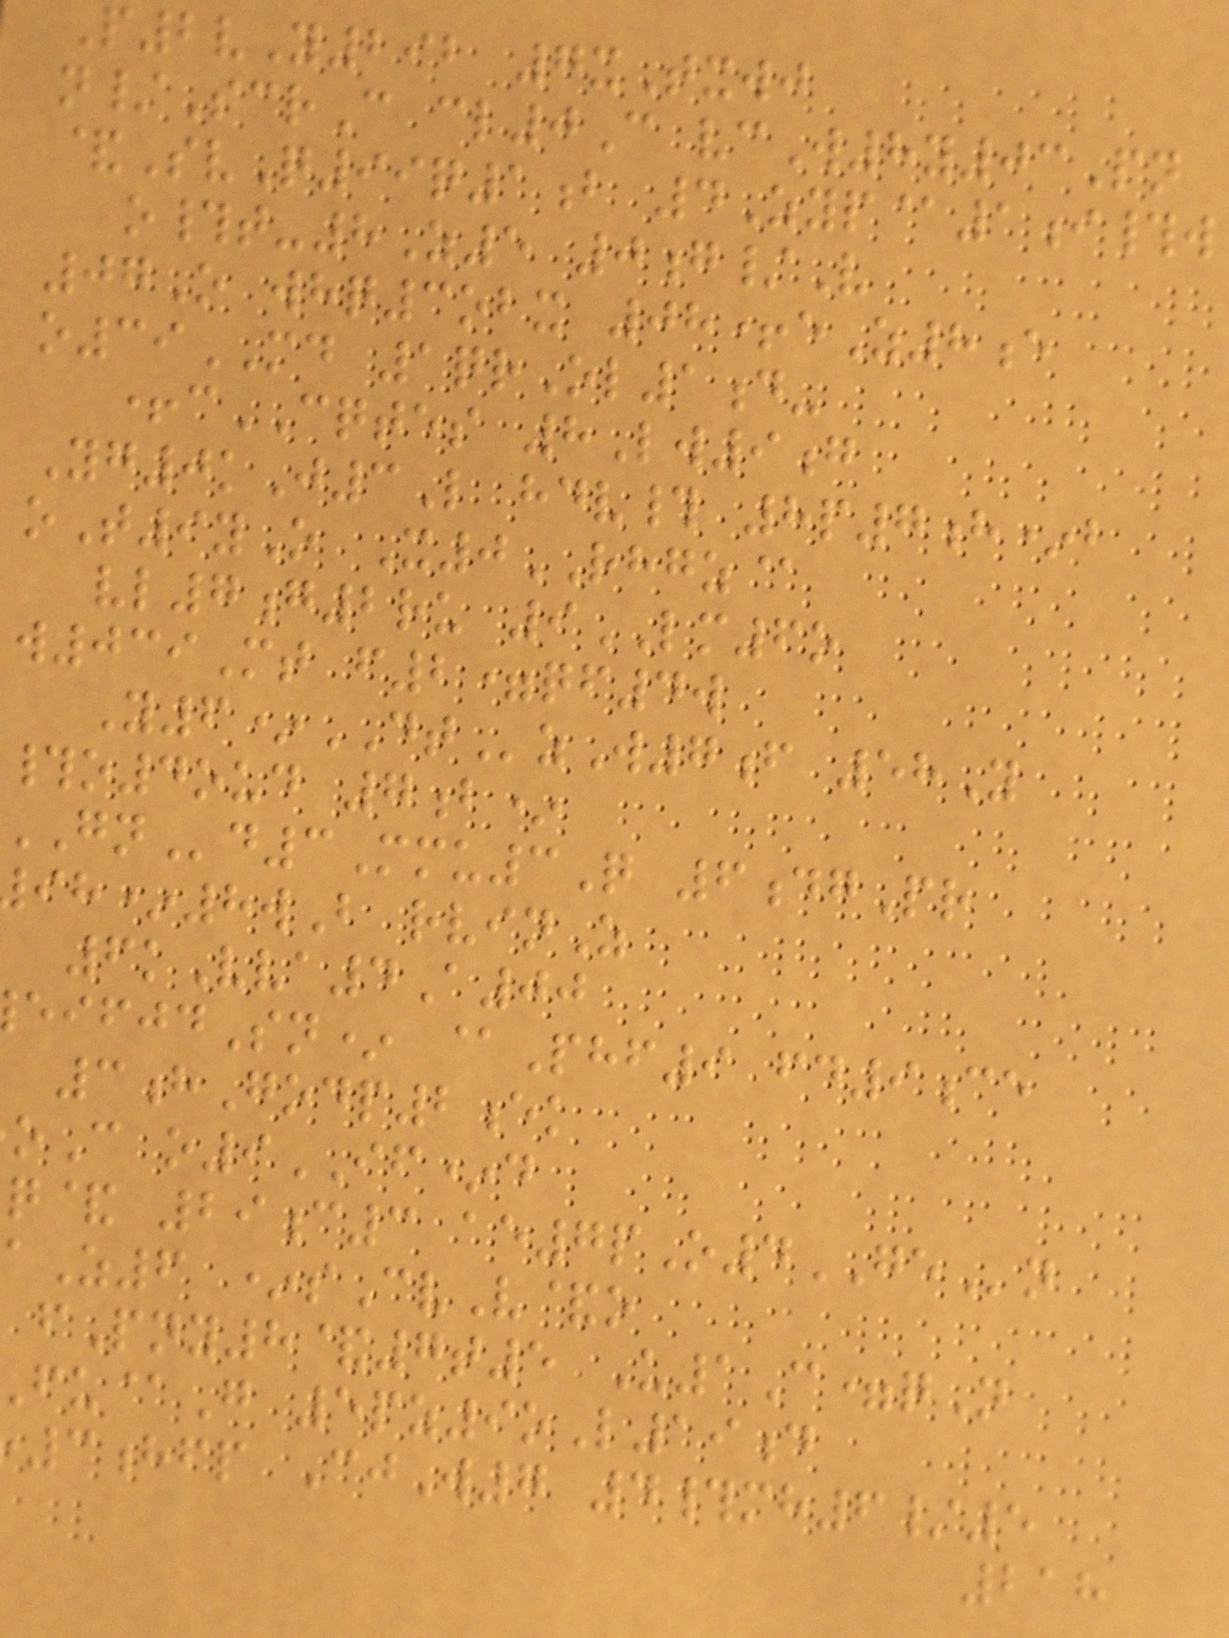P2vY292 7xTxwj
n/ScrC cl0C vcW8y03Pn
&SvQ99q1b 4Zyp@1i#w
o#t-8Z5 0g/V
07O whq3obx 08+eZ8e
o39MD 1qrOl1d-
+cCQTES 8Lw9g
Yg0kJ3L hdv# 8p7h*b
oT9yO X0RHGZ@
vl7g2ru 9LM6o
w039Mt f2=qf4w
Y6*DTzW7f 58Y
#o4oud 7b*
d3Mmu3Q 6dgPr
*8wB rvinZ
6kVva4A00
Sn* @Phf9 fd9ce
3hGodp2ek
oC o9IF*d
q& 29c3 ae7pO4GEn
Z6 *sCvV&o
fPny8&7t5 U1C=qN
@G 5pz9oL19d
3hfp CjW7 4#mh6/5
218
